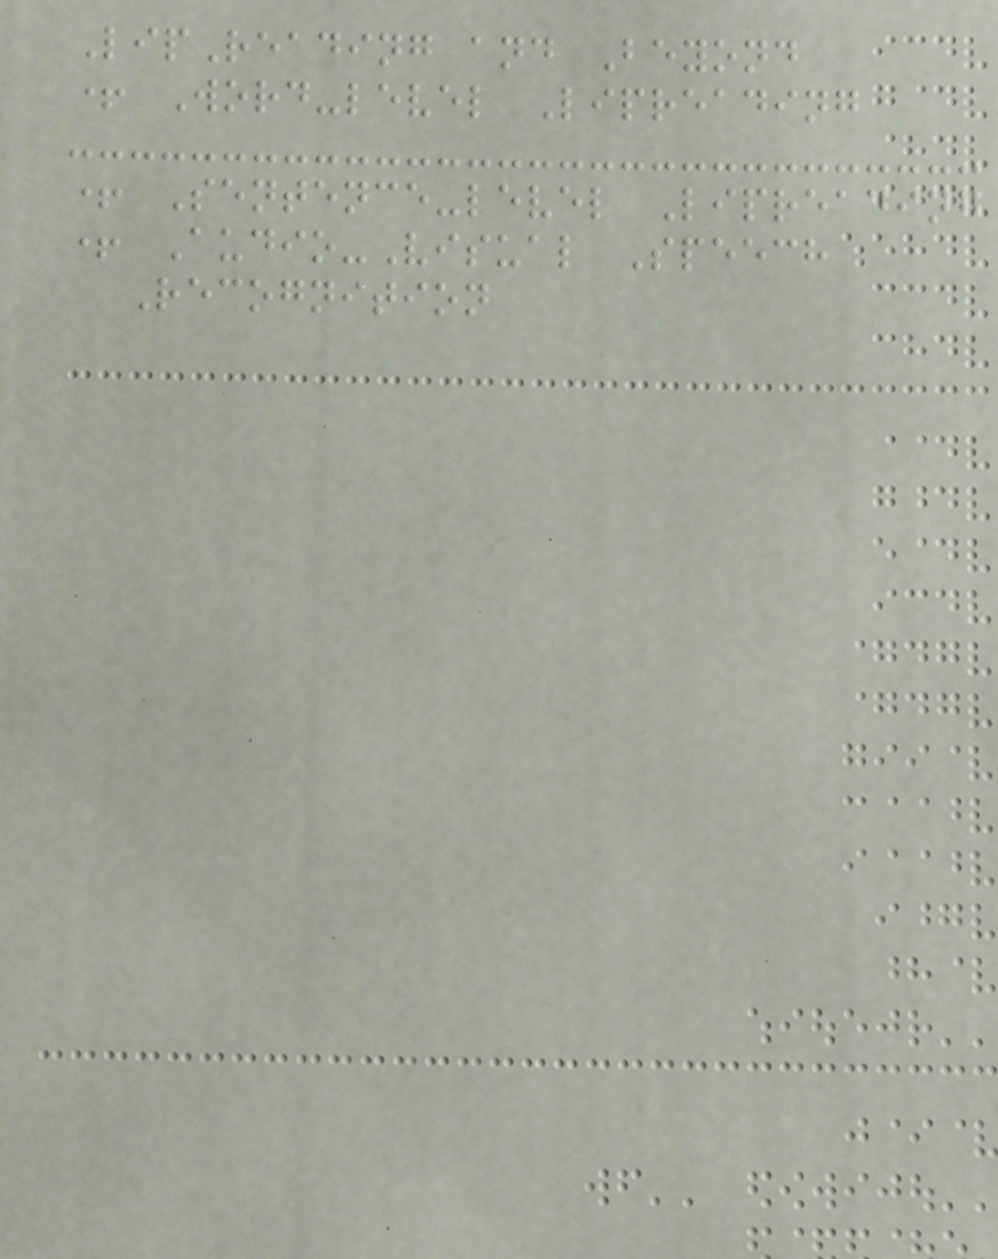LipReading and Beyond
+ Word-level Lipreading
+ Sentence-level Lipreading
+ Audio-Visual Speech
Recognition
